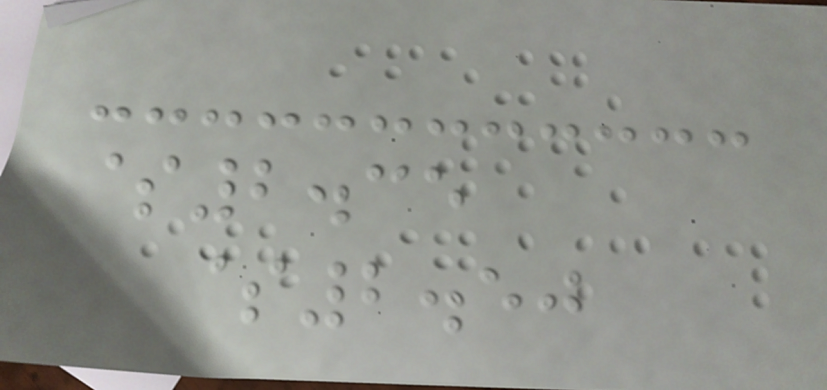$2.35
$2.50
